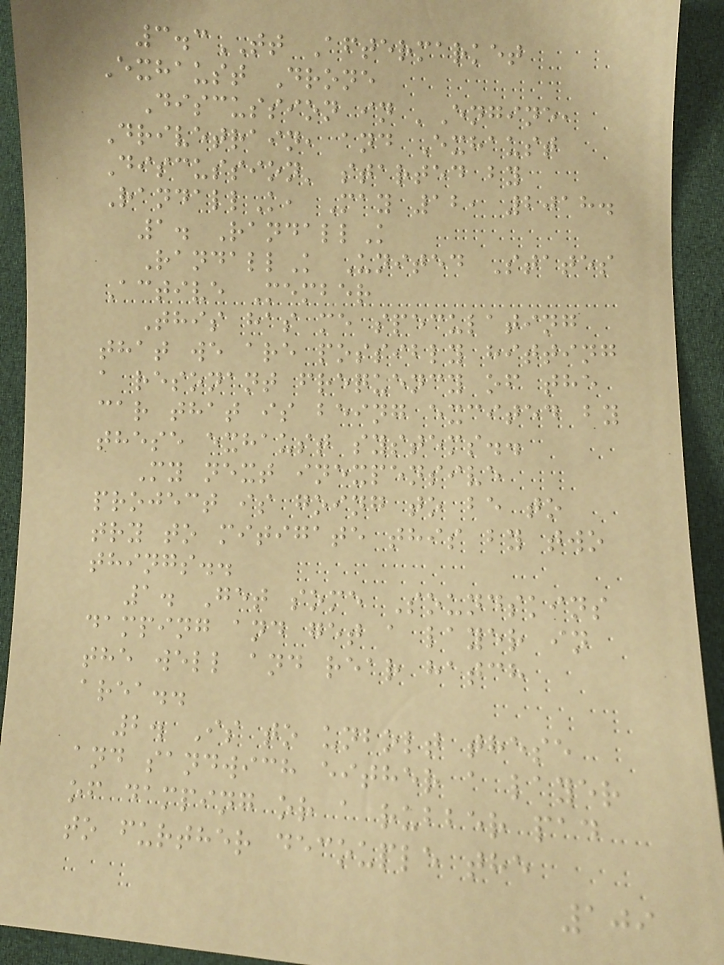3.3TT Aftermarket
Exhaust Drone
Discussion in 'Engine,
Drivetrain, and Exhaust
Discussion' started by
RandallK, May 12, 2018.
1. RandallK
RandallK United States
Active Member
This has me speculating
that we are possibly hitting
a resonant frequency of the
car that is being excited by
these exhaust systems..
My next inexpensive
project is going to be to
try to mitigate this by two
things..
1. Get some Soundskins
damping and get a layer in
the well and rear hatch
area..
2. Is to unbolt these
and sandwich either a layer
of damping or a rubber pad
to further decouple the
109
